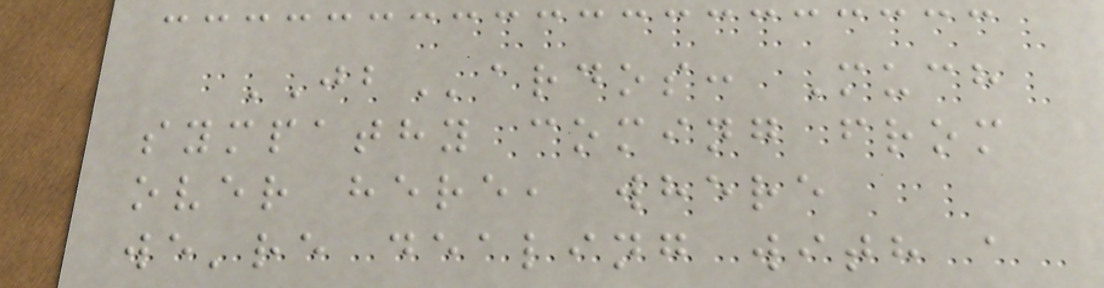JBardos: Much
sympathy coming from
over here, where
we're dealing with a
